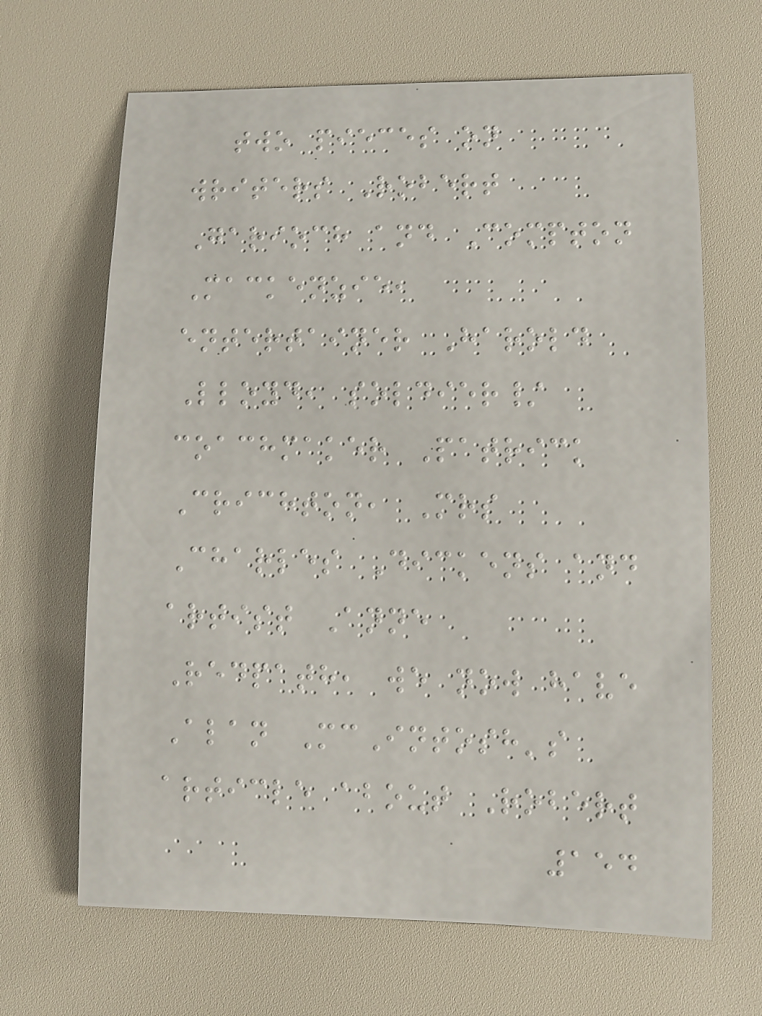two pieces on
writers Robert
Garioch and Compton
Mackenzie,
entertainer Harold
Lloyd, soldier/
coachmaker Patrick
Crichton, Mrs
Charles Dickens and
artist Anne
Redpath, we now have
Alan McIntosh's
article about Robert
154
